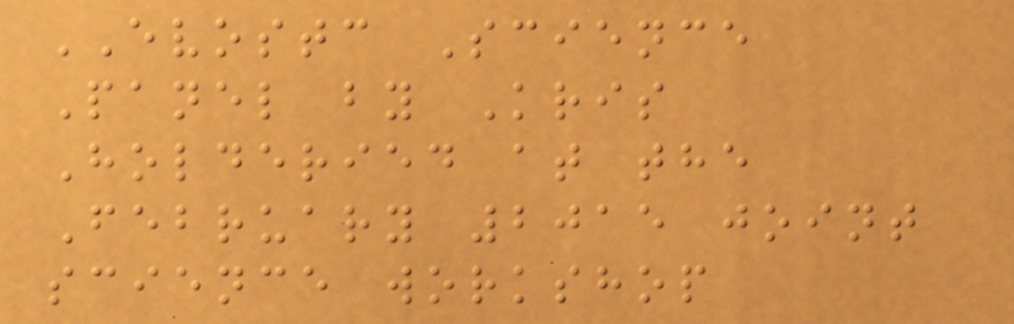EVOSTC Science
Panel by Kris
Holderied at the
February 2015 joint
science workshop
